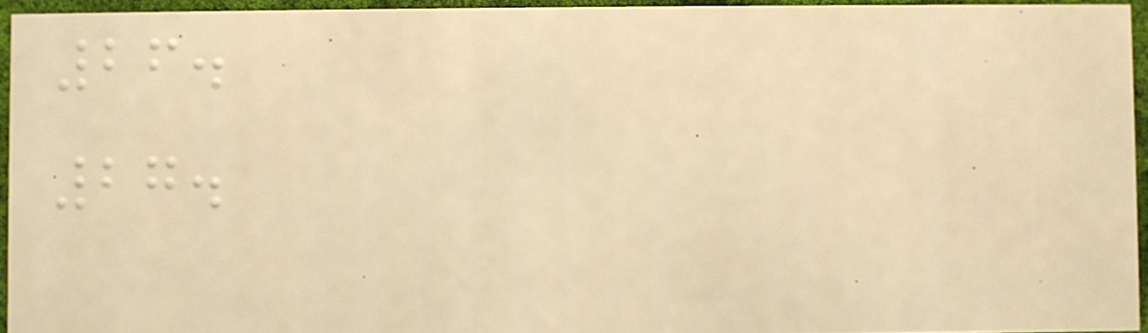26.
27.
